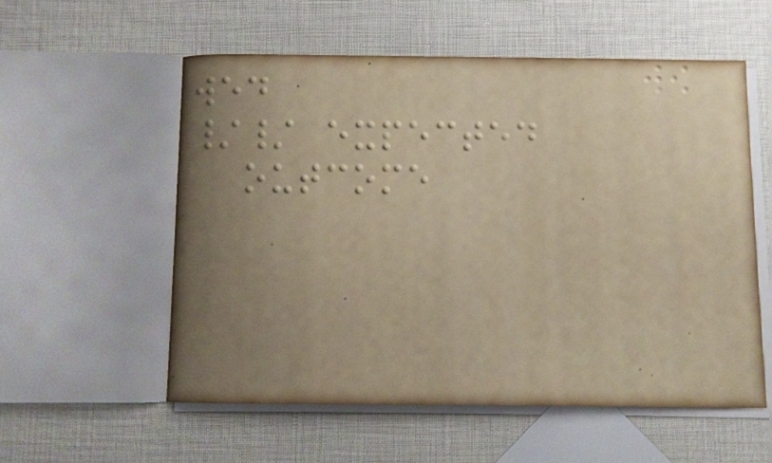wed
// expected
outcome
